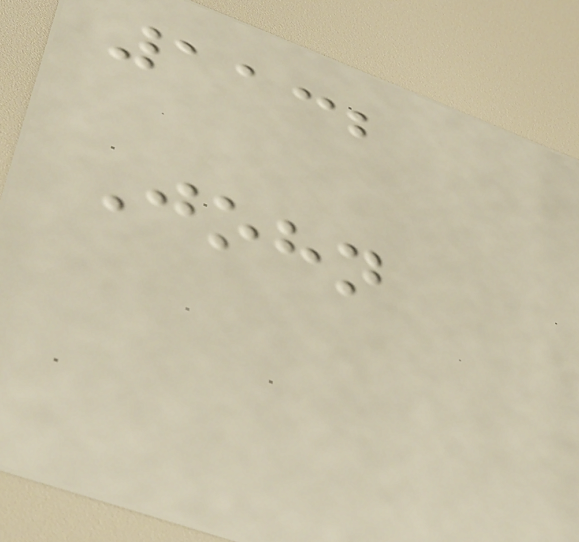1132
John
